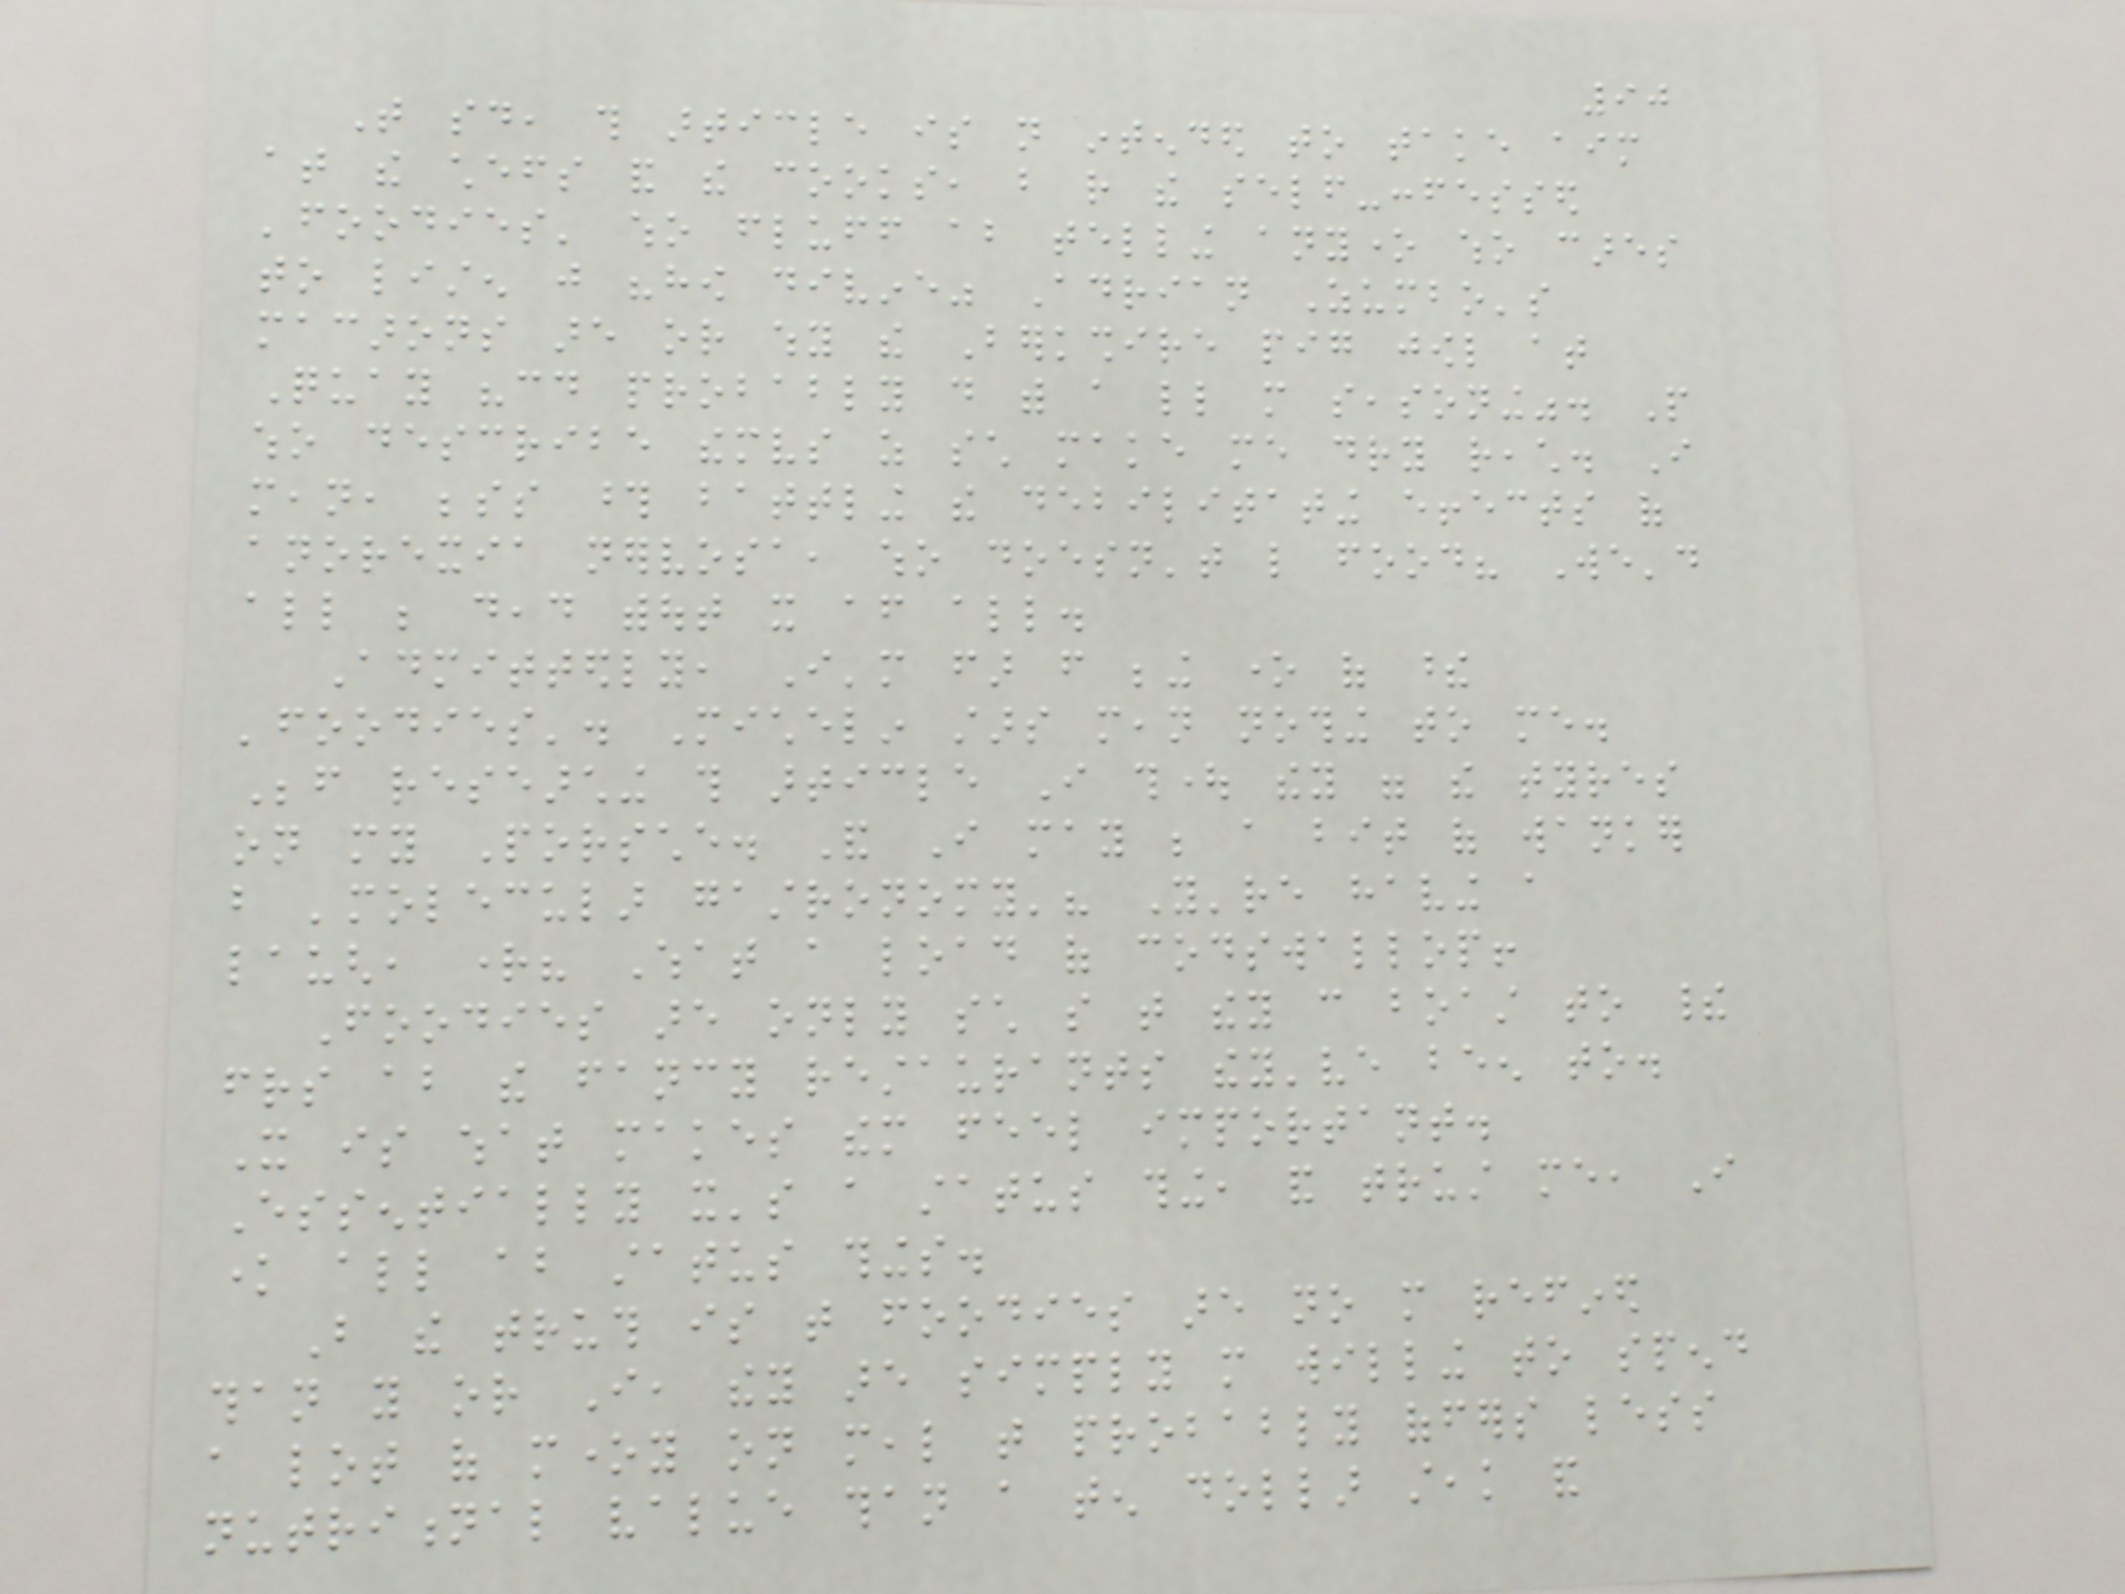90
That said, this article is not intended to take aim
at the chefs and the cooks, but rather the self-confessed
'foodies' who fluff about telling anyone who cares
to listen just "how divine" Adrian Zumbo's
macarons are or why the Berkshire pig jowl at
Quay "could probably do with a little more seasoning". People
who describe themselves as such make me dry reach. I
mean, besides those battling the debilitating effects of
anorexia nervosa, who doesn't like food? We'd
all be dead without it after all.
Admittedly, I'm far from being one of these
'foodies'. Michelin stars mean nothing to me.
Before researching this article I thought they were the tyres
on my Porsche. And I may be a bit of wanker
but 'molecular gastronomy'? You're having a
laugh, right? What a load of codswallop!
Foodies are only such so that they can boast to their
friends about the fancy restaurants they've been to.
It is what makes them feel important.
Essentially it's a status thing, and trust me, I
know all about status things.
But the truth is that foodies are no more refined
than you or I, they are simply more willing to spend
a lot of money on meal that probably offers less
nutritional value than a ten dollar steak and
